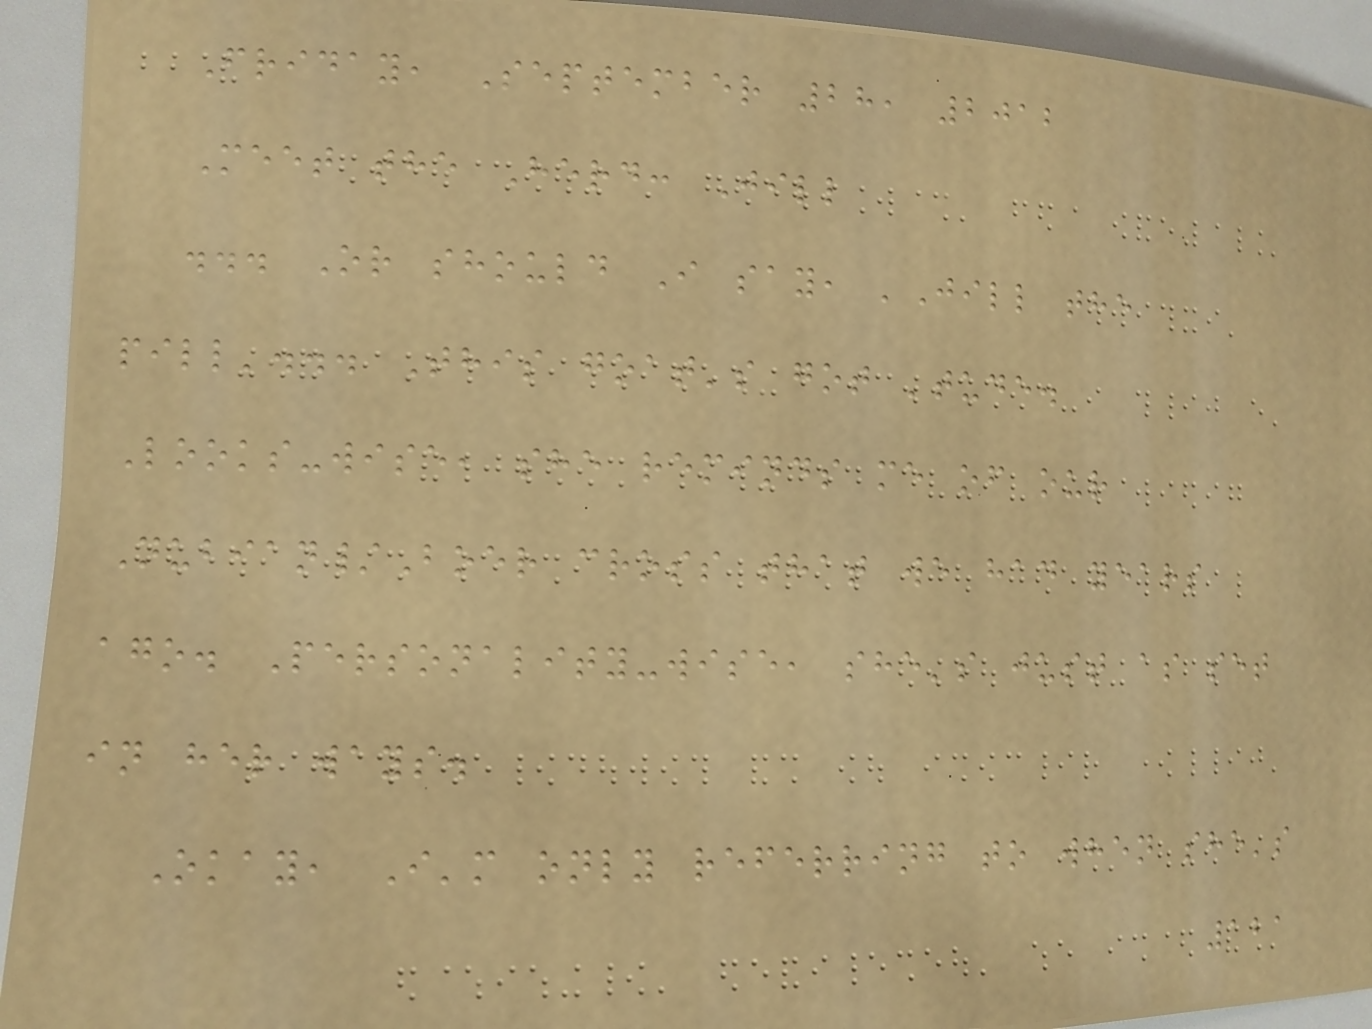Friday, September 28, 2012
Meet the Herd: Jill
... Or should I say, 'Jill the
pill'... This goat's got 'tude.
Looks-wise, she reminds me of our
Nubian/Boer cross that we had years
ago. Personality-wise, she's just as set
in her ways.
Okay, I'm only referring to when she's
121
